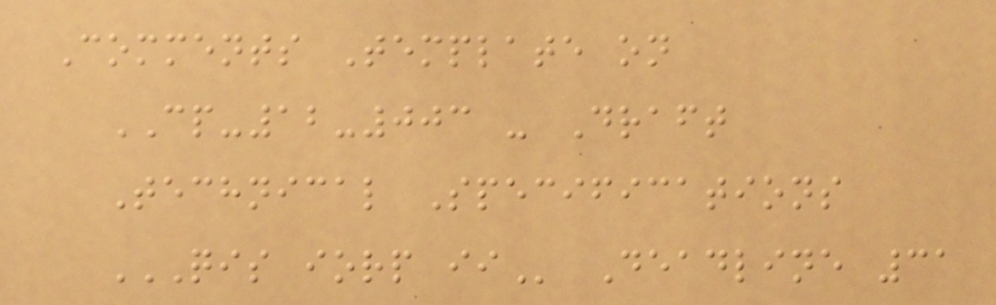Comments Template on
CP-12-003 - Draft
Technical Specifications
QIS IORP II Deadline 31
